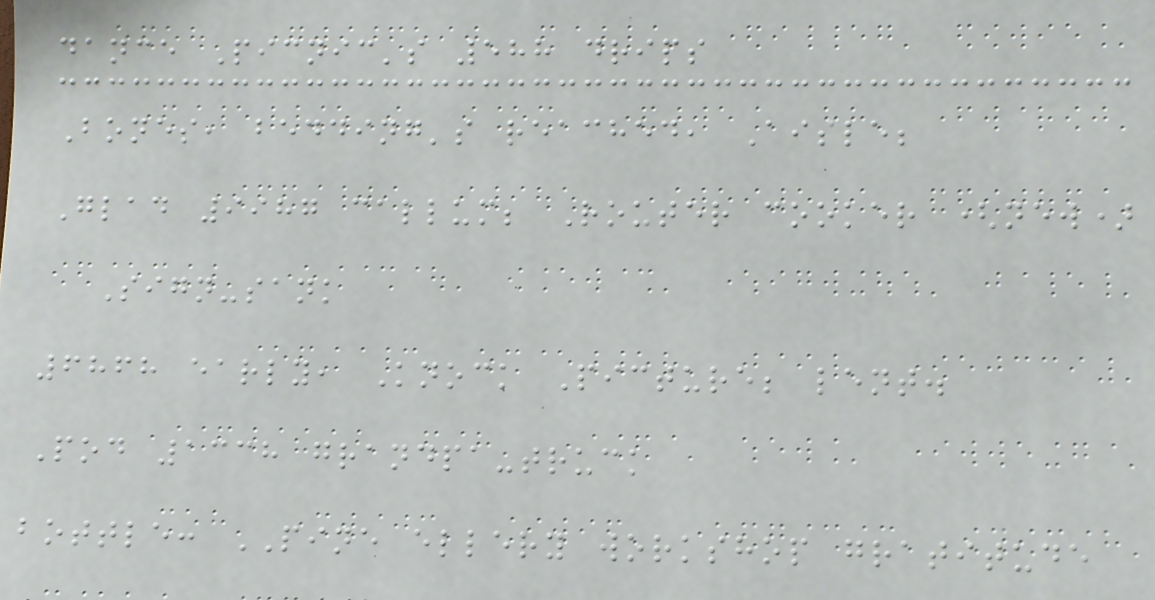dance Picnic's 588 drips
Bones, bedding's reached, Aisle;
Glad 9987 callum; Router cooker (new)
Sign-sank
6868 early, Knock Picture; lent.
Pod 1338 grandpa-truck
bottle: PINE ellery workshop gratitude
